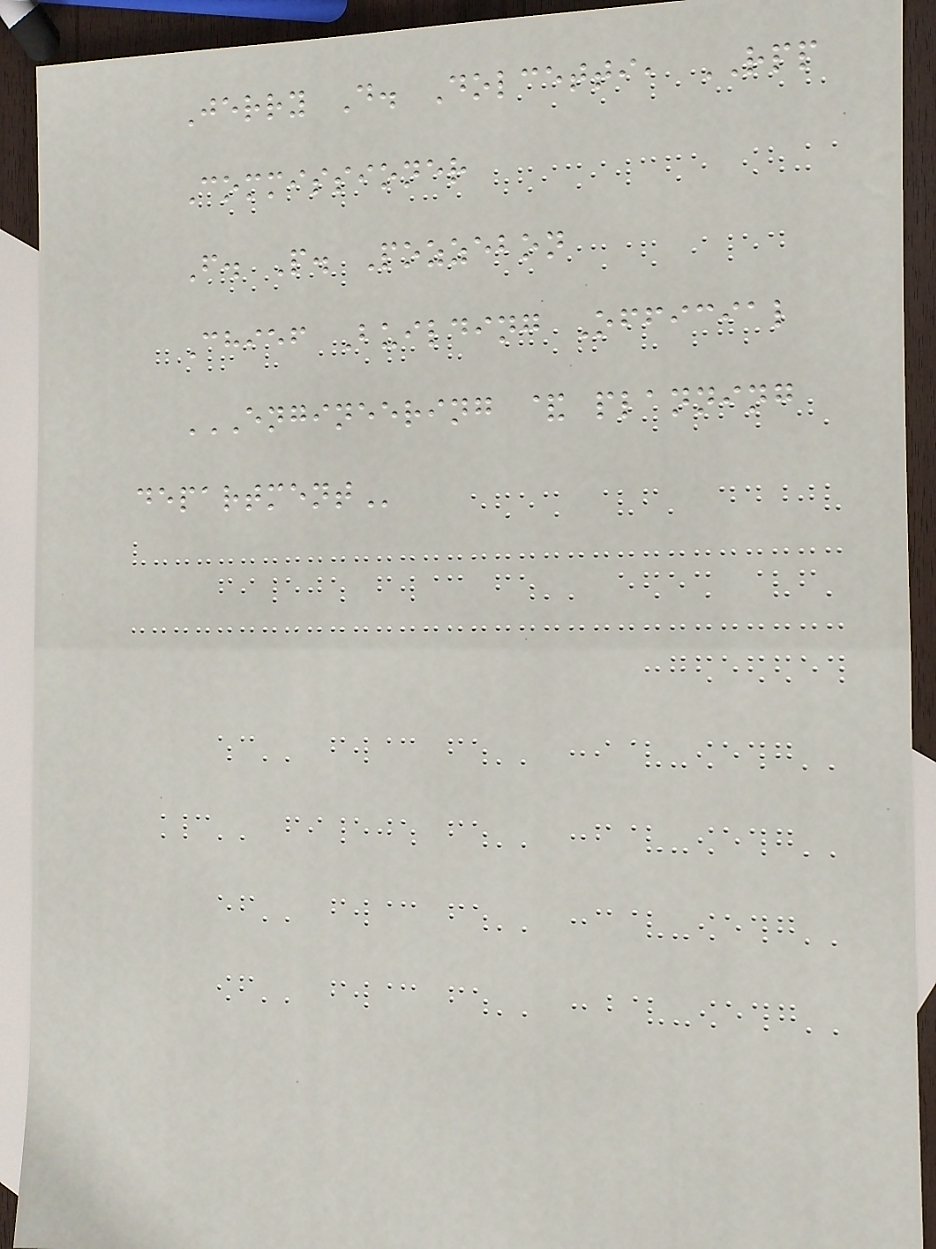Jerry D. Dolcetti, RPP
Commissioner
F. P. Pozzebon
Chief Building Official
ENGINEERING & PLANNING
DEPARTMENT
